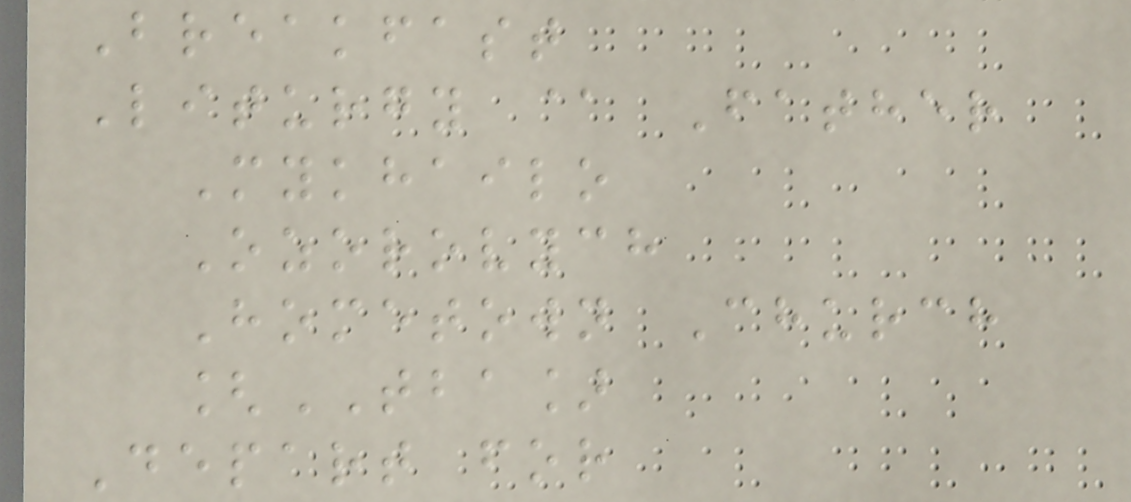Breakfast
Liturgy @ Father
Mykhailo
Ozorovych
Hometown Church
[TBA]
Depart for
